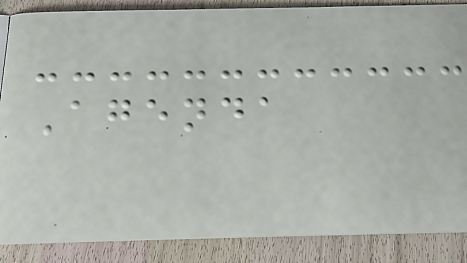Agenda
